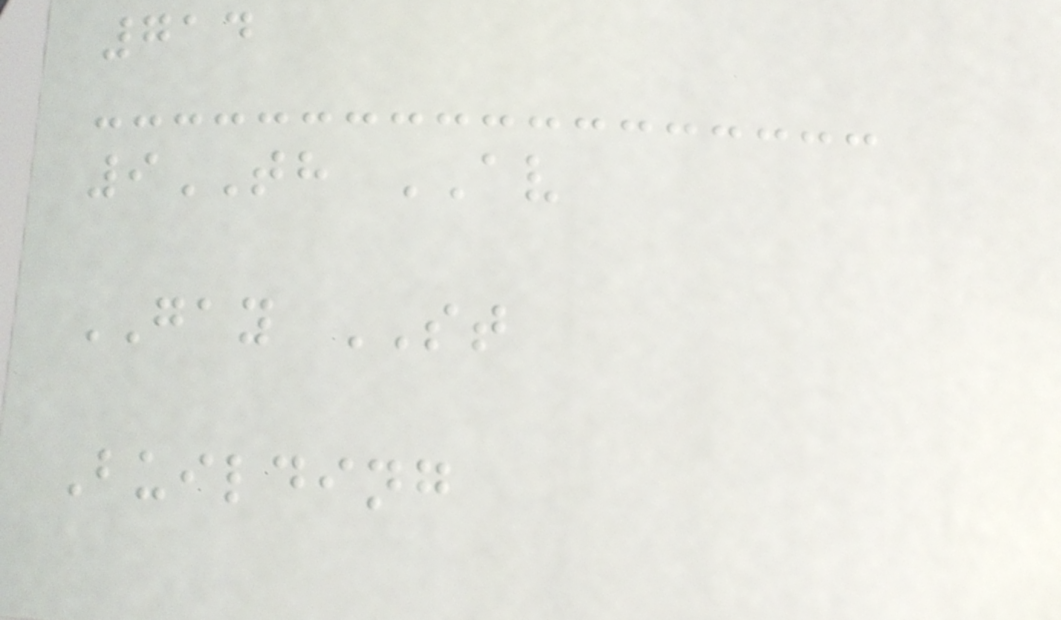714
9TH AV
GAY ST
Building
